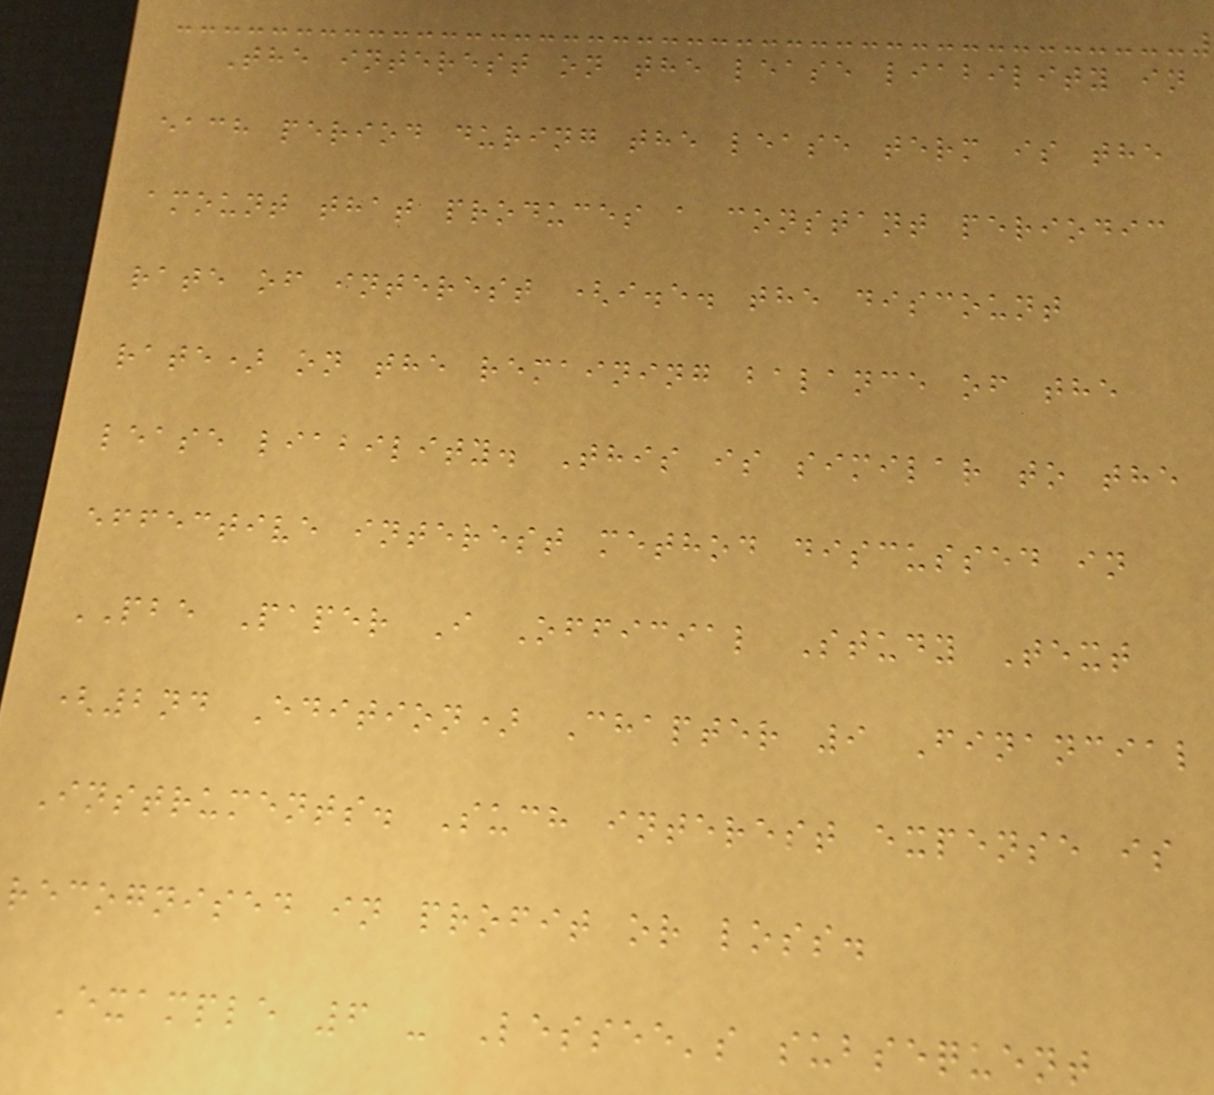The interest on the lease liability in
each period during the lease term is the
amount that produces a constant periodic
rate of interest (i.e. the discount
rate) on the remaining balance of the
lease liability. This is similar to the
effective interest method discussed in
PBE Paper I Official Study Text
(2nd Edition) Chapter 9 Financial
Instruments. Such interest expense is
recognised in profit or loss.
Example 6 - Lessee's subsequent
